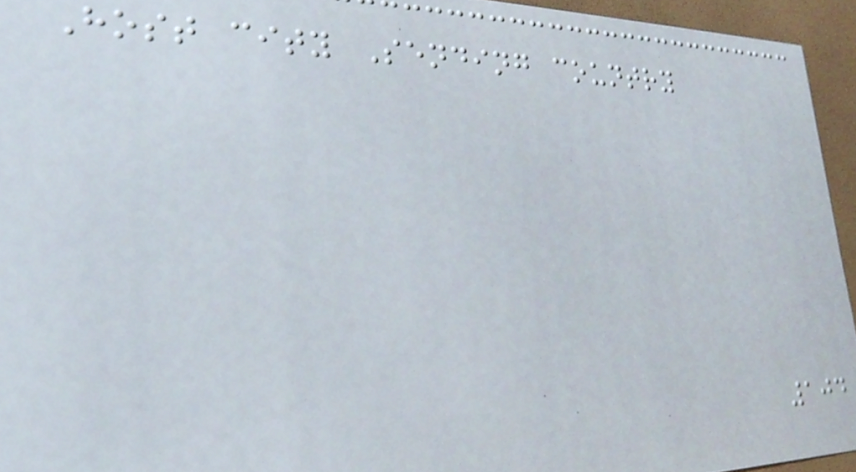Host city Sending country
104
